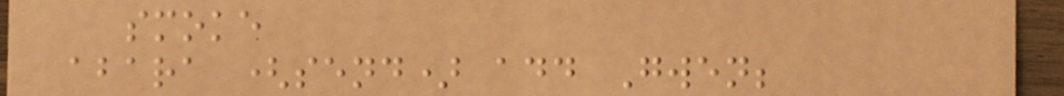smoke
abara (send) add Gwen;
